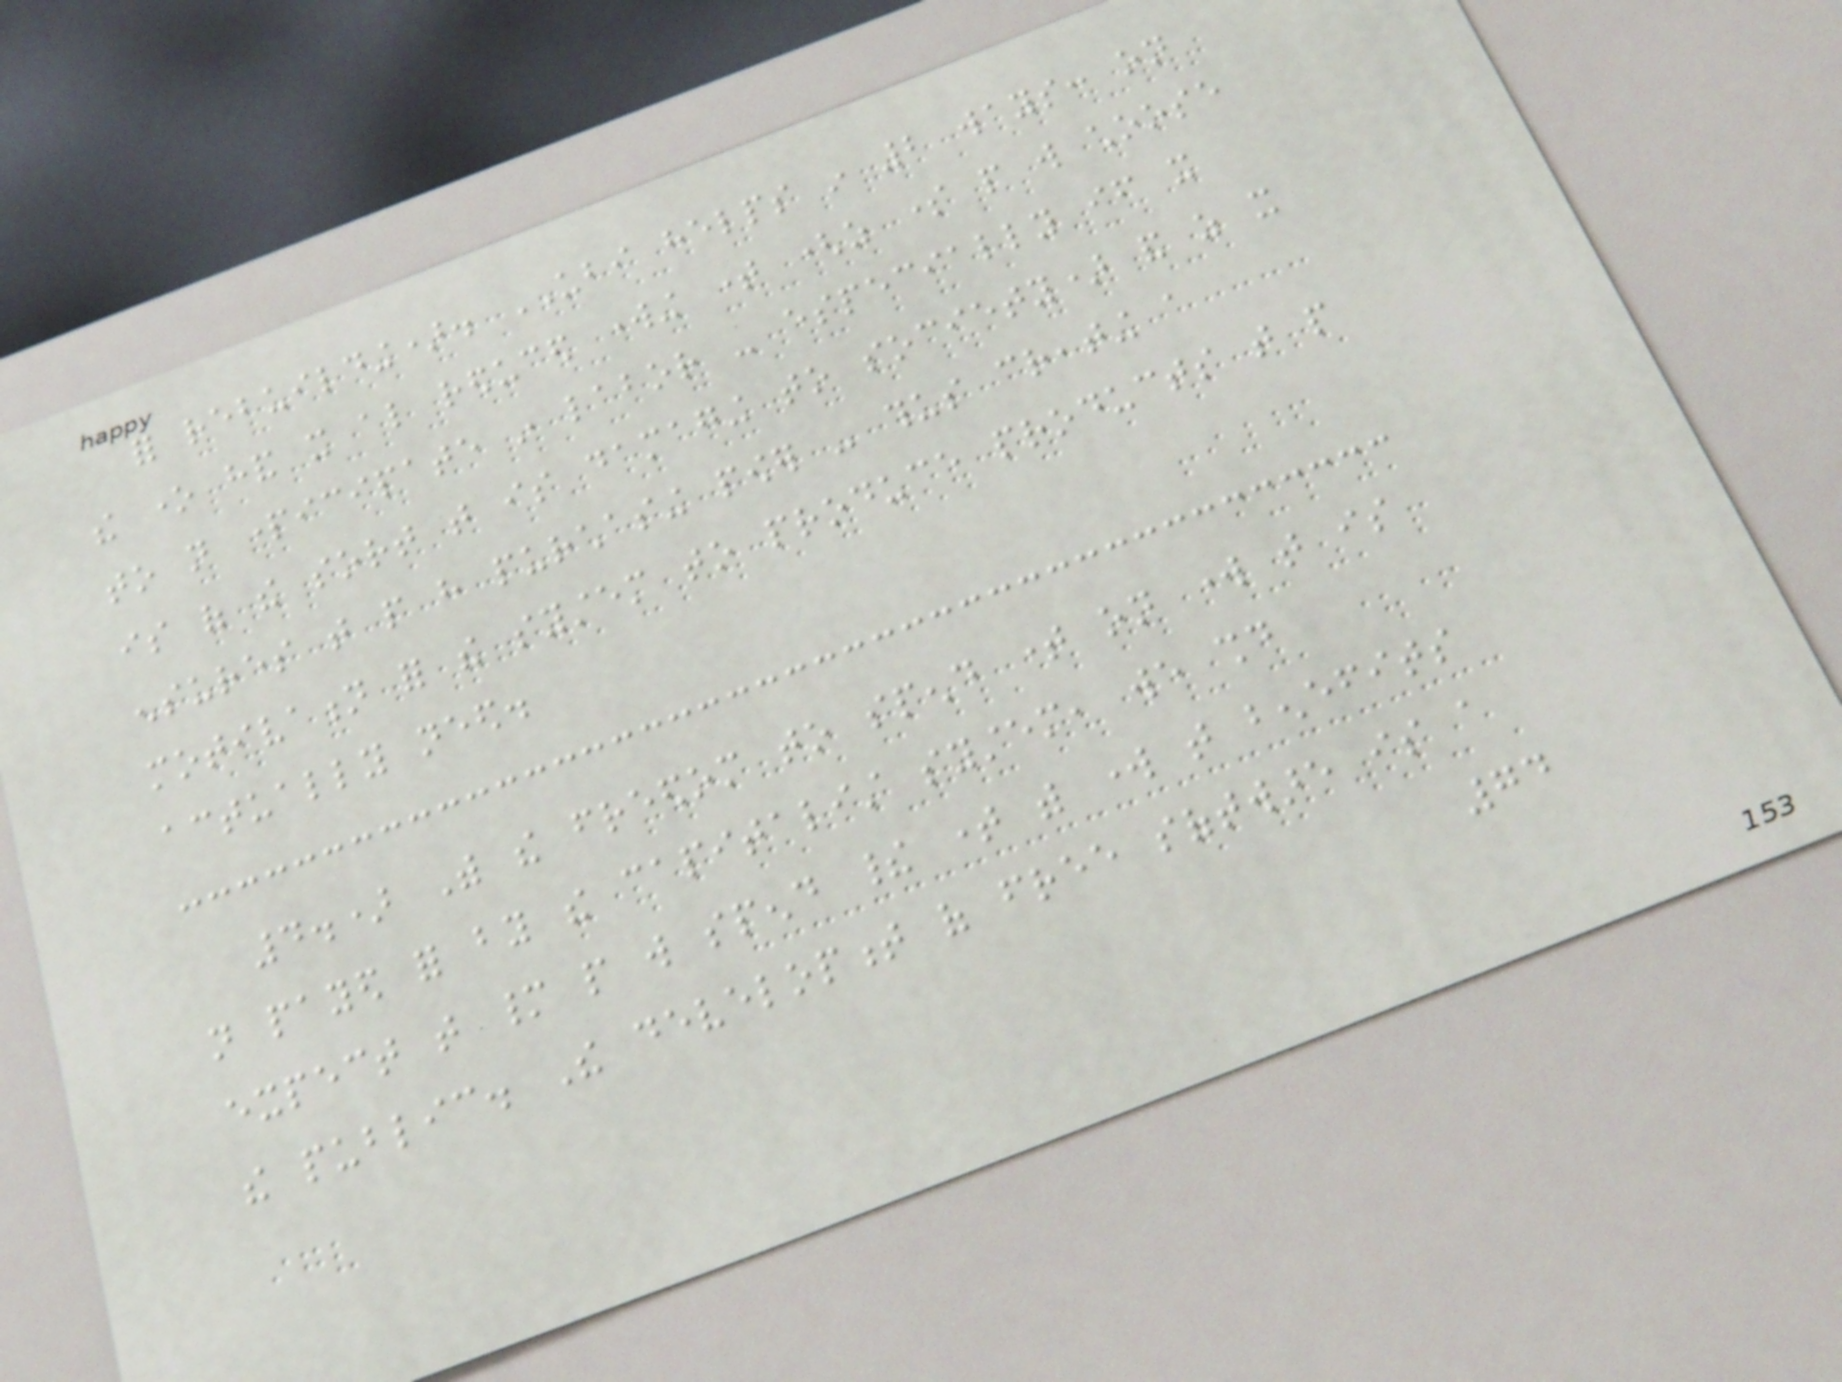for rebuilding). UBI helps in 2 ways: on
the one hand it also reduced working time (as some people will choose
to not participate in labor - especially if it
is of the sort that is damaging to society) and as it
ensures that people have purchasing power - thus creating a
motivation for the system to produce products that people
actually need.
4.) With the freedom to spend time on work that is
not payed for by the capitalist system, we should
expect that many people will spend their time with work that benefits
the public. The development of free software is a
74
